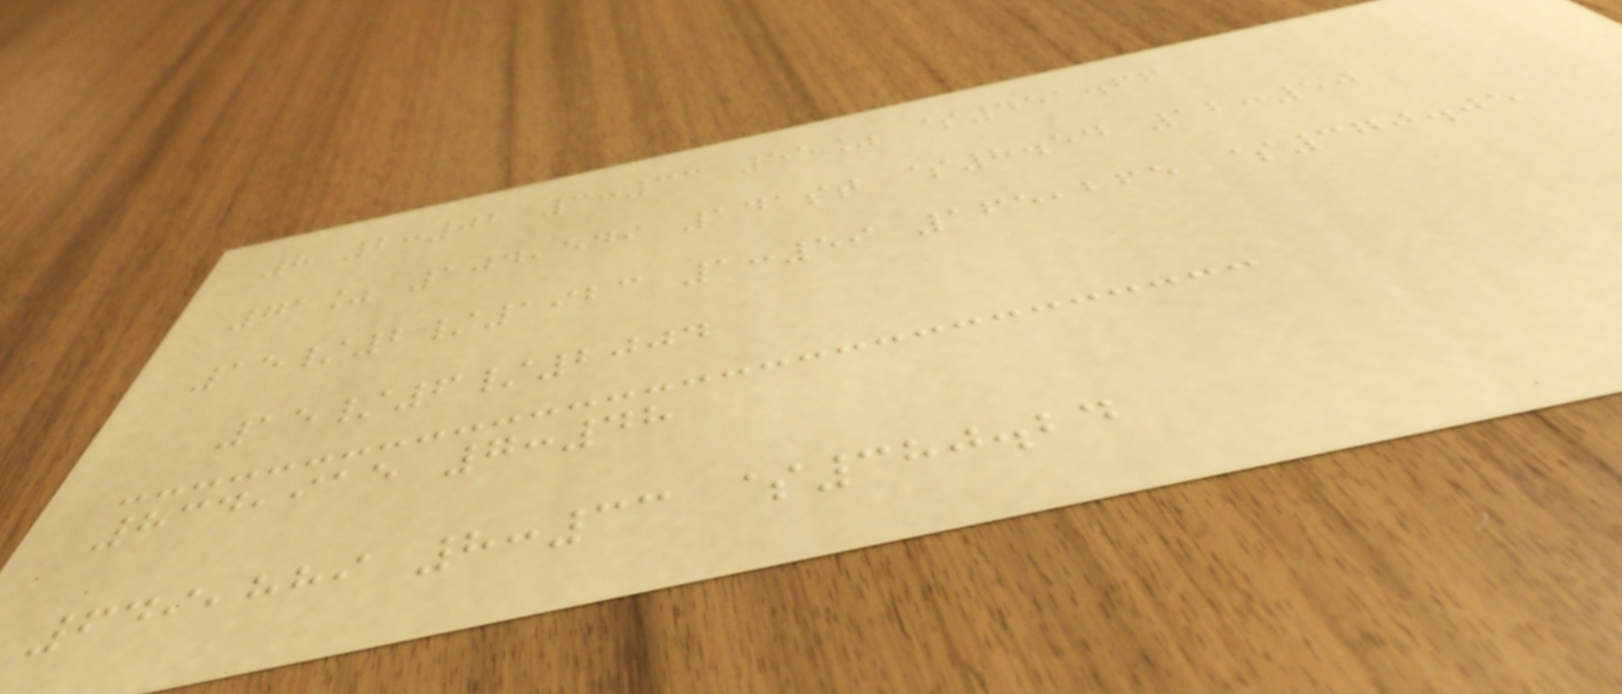8 2:02 3:33 55% $451.66
71% 104,549 141st $8.54 12:50
15/2/1923 1:59 165,265 $370.05
15/6/2004
834,915 7:48
649,889 8:33 $380.24
